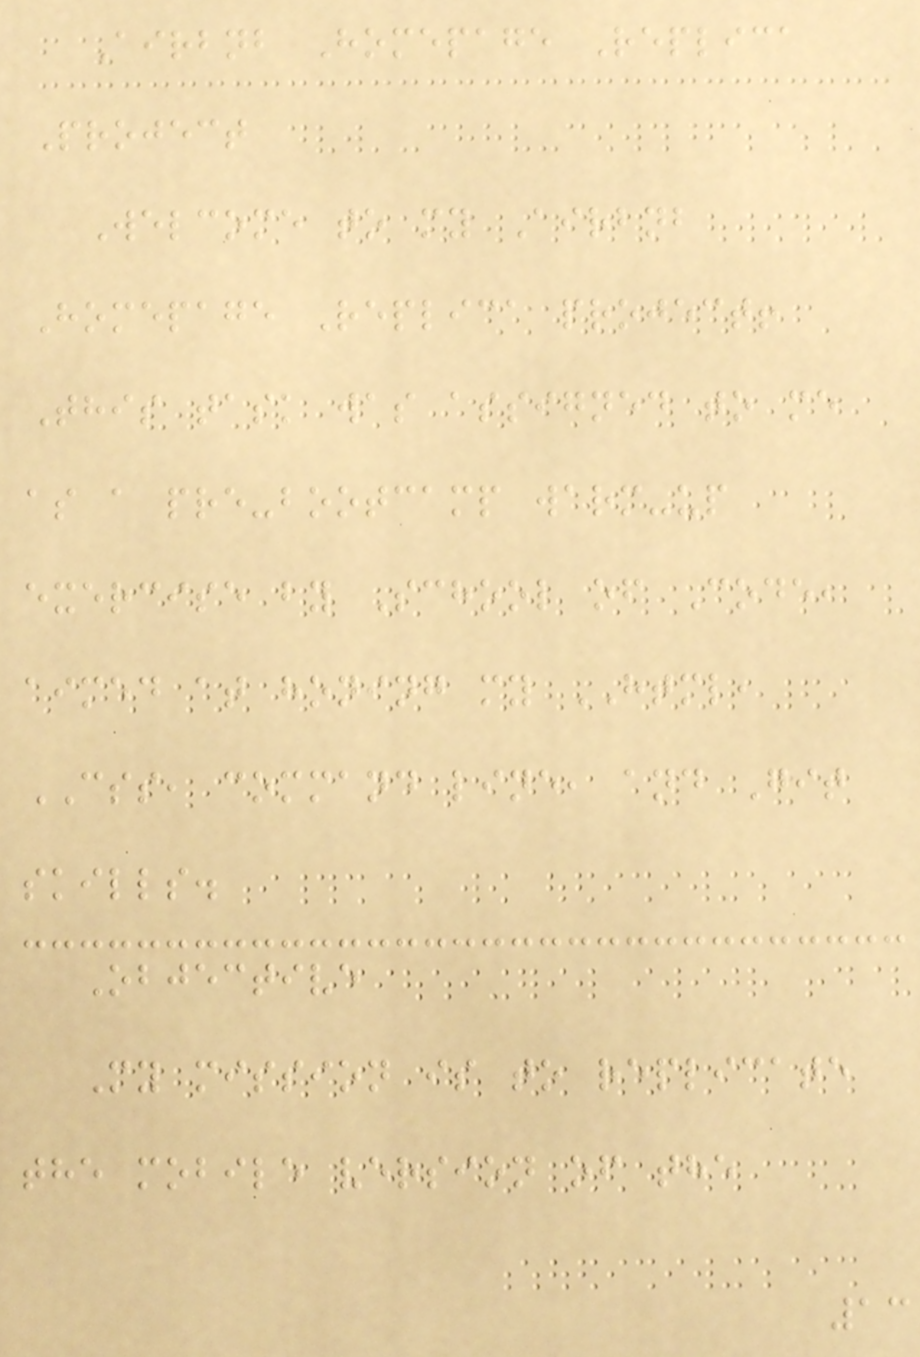Airbnb Homepage Replica
Project
Welcome to my Airbnb
Homepage Replica project!
This task was assigned to me
as a pre-bootcamp warm-up
exercise by School of Code,
aimed at honing my HTML,
CSS, command line, and Git
skills.
Objective
My mission is to replicate
the mobile version of the
13
